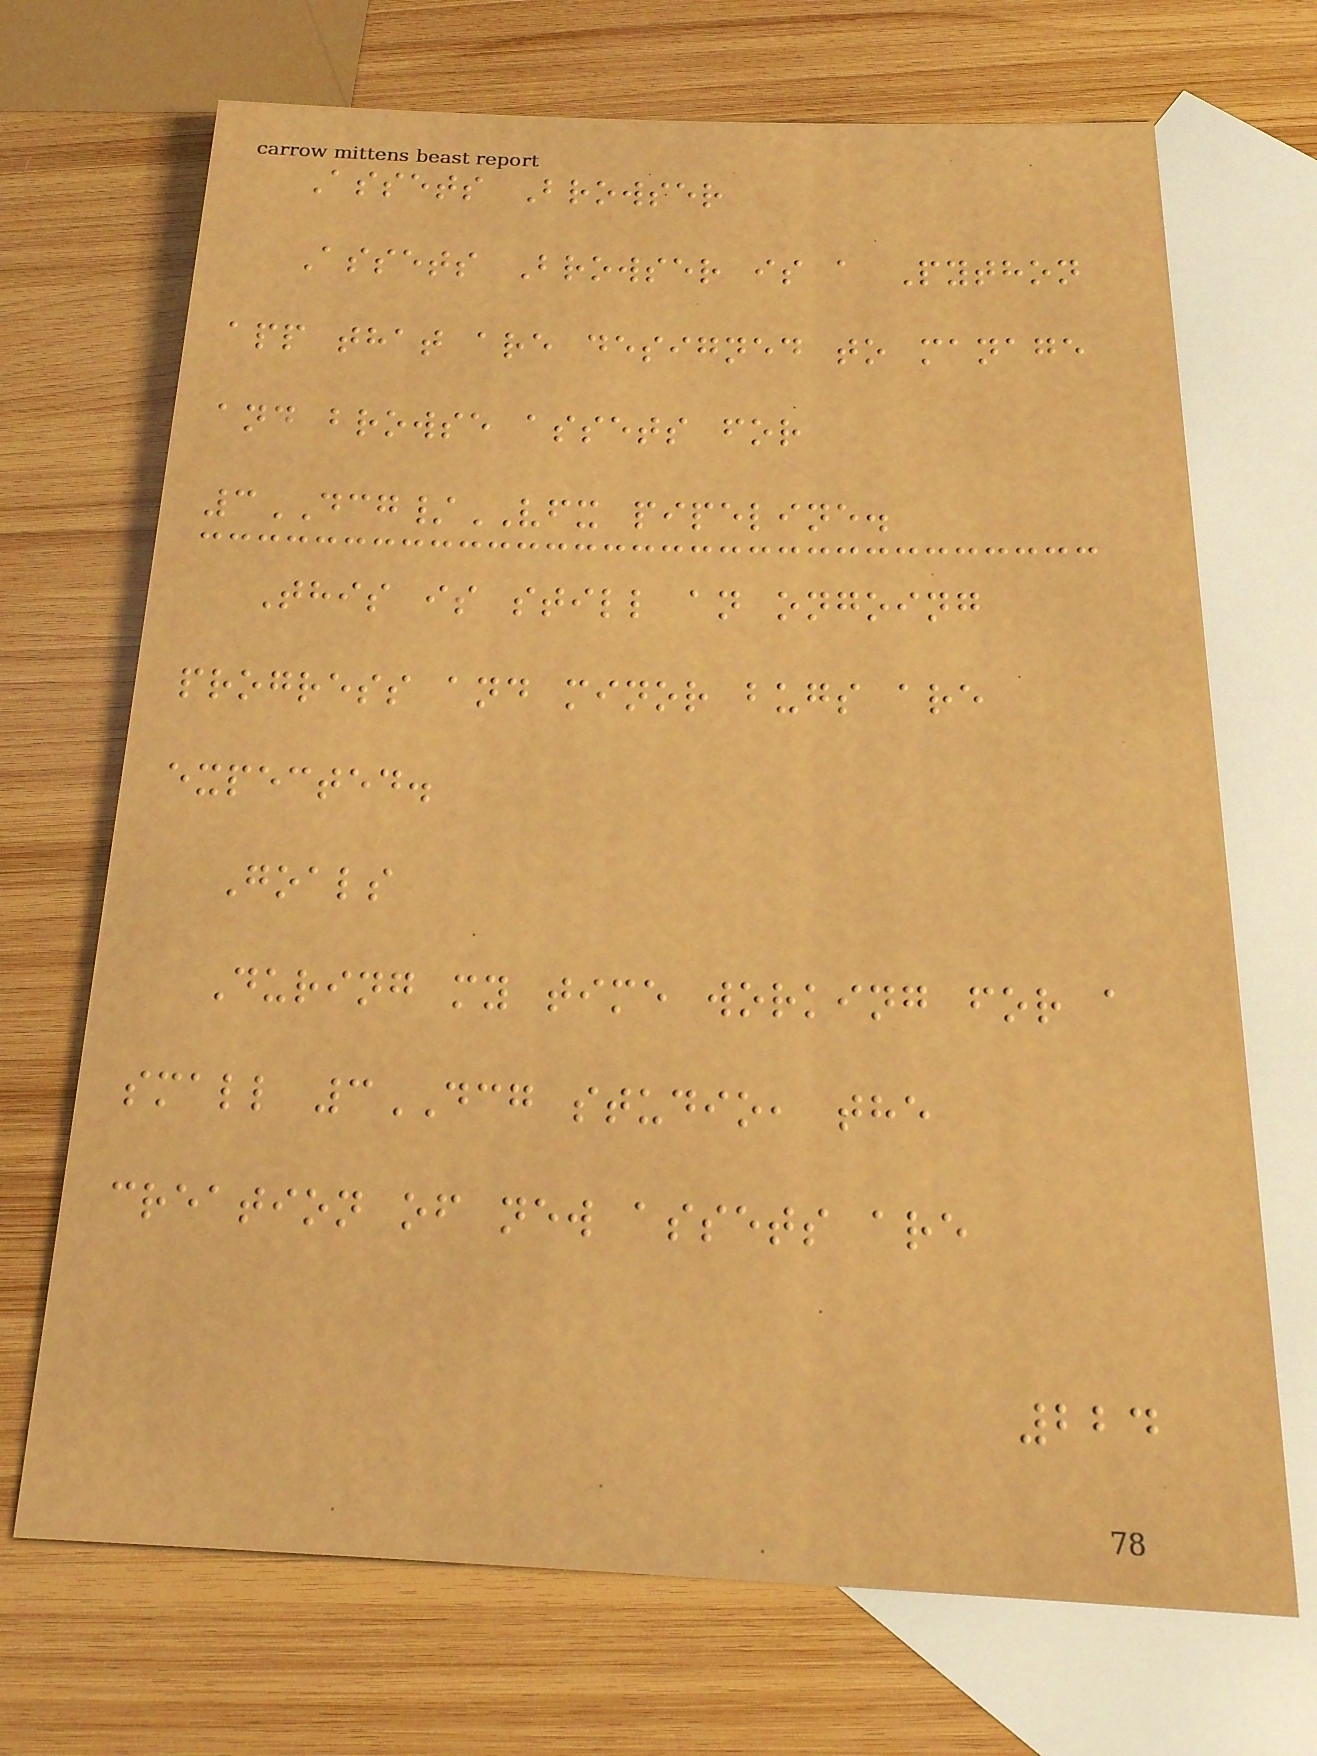Assets Browser
Assets Browser is a Python
app that are designed to manage
and browse assets for
3DCG/VFX pipeline.
This is still an ongoing
progress and minor bugs are
expected.
Goals
During my time working for a
small 3DCG studio, the
creation of new assets are
224
